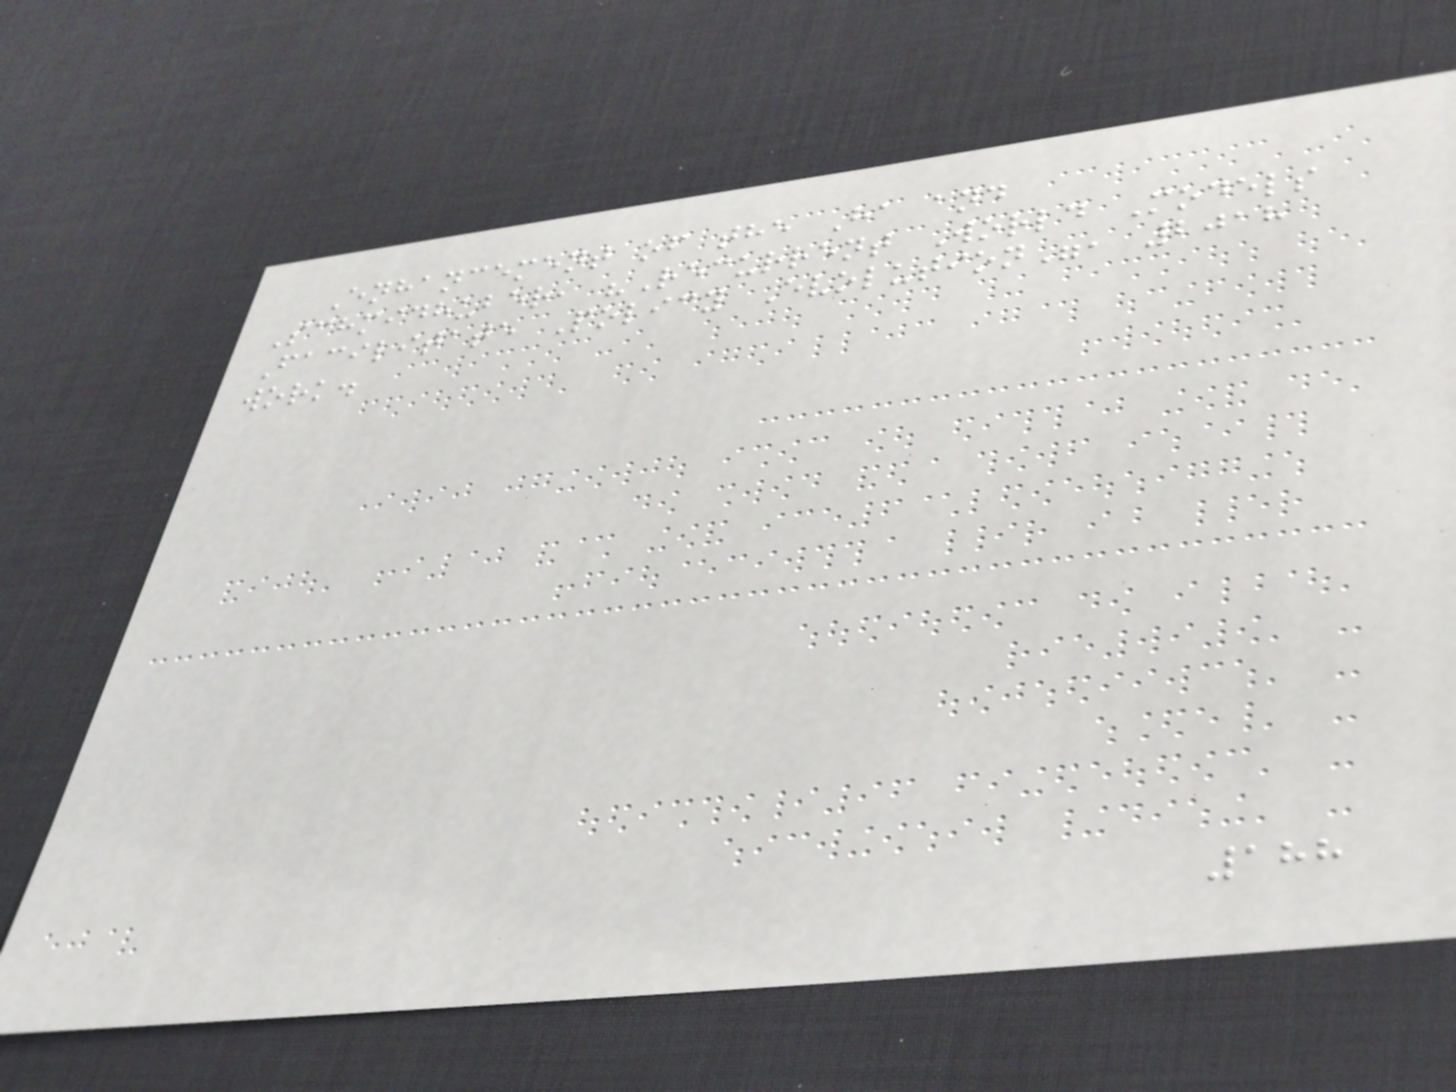Enhancement of the Ha and
Schmidhuber, "Recurrent World Models
Facilitate Policy Evolution", 2018
work.
188
